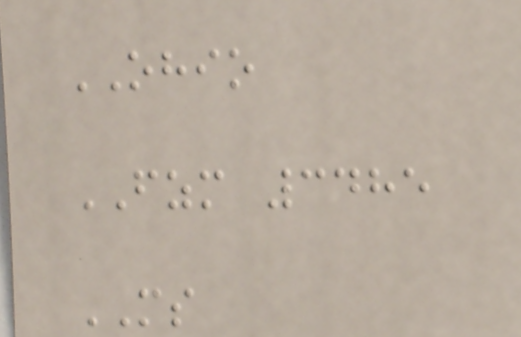OHIO
FZM 3485
MS
